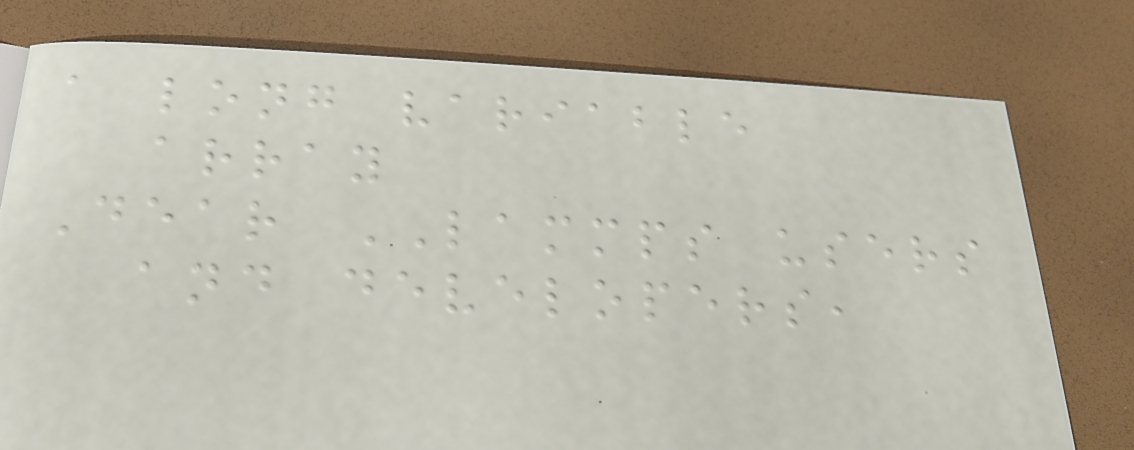a long variable
array
Dear LAMMPS users
and developers,
